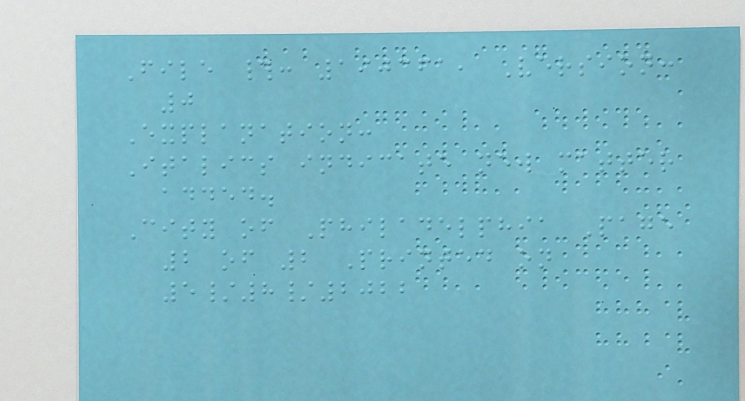File #: 190361, Version:
0
Explanation:
Italics indicate new matter
added.
City of Philadelphia Page
2 of 2 Printed on
5/8/2022
